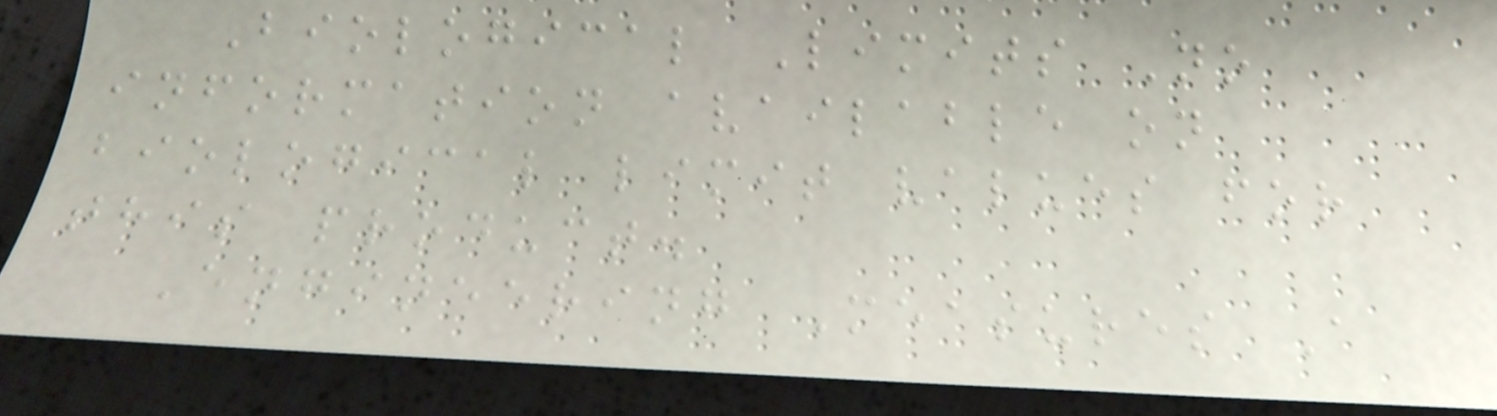Biological Limits No
information available on
biological limit values for
this product.
Engineering Measures A
